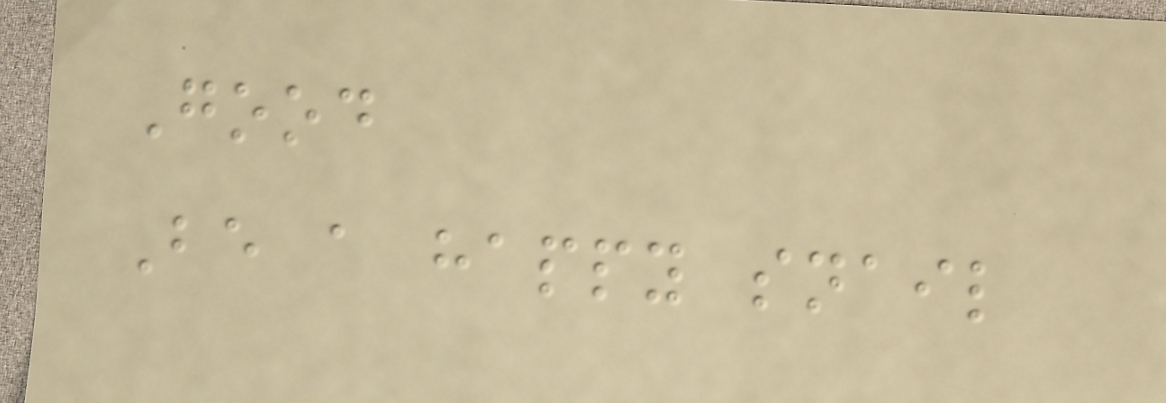Good
Be a happy snail
